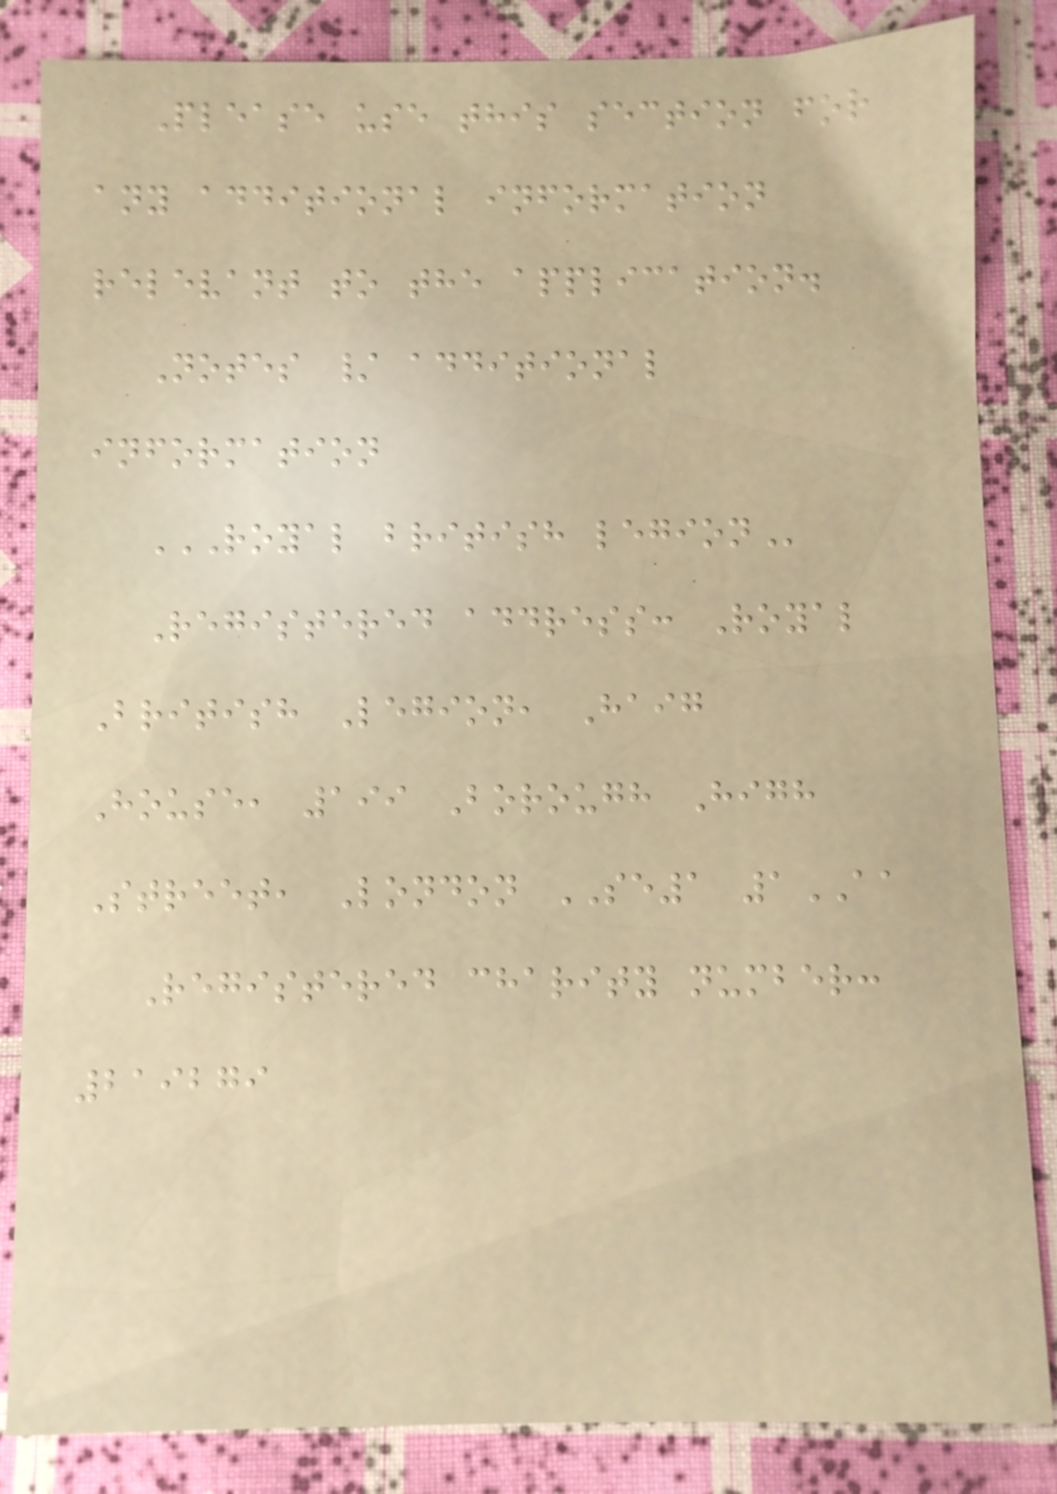Please use this section for
any additional information
relevant to the application.
Notes / additional
information
ROYAL BRITISH LEGION
Registered address: Royal
British Legion, Haig
House, 199 Borough High
Street, London SE1 1AA
Registered charity number:
219279
